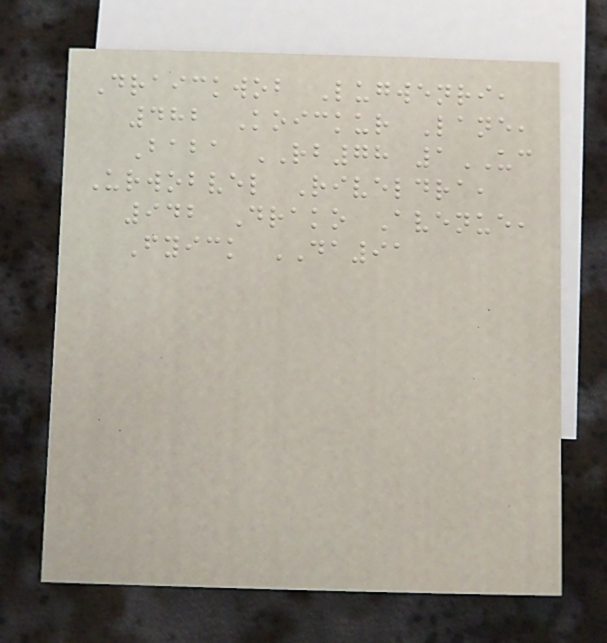Draickwob Lugwenri,
482 Koickur Lane,
Baba RB78 1UC
Urwobvel Riveldra,
942 Drako Avenue,
Fyick DA91
